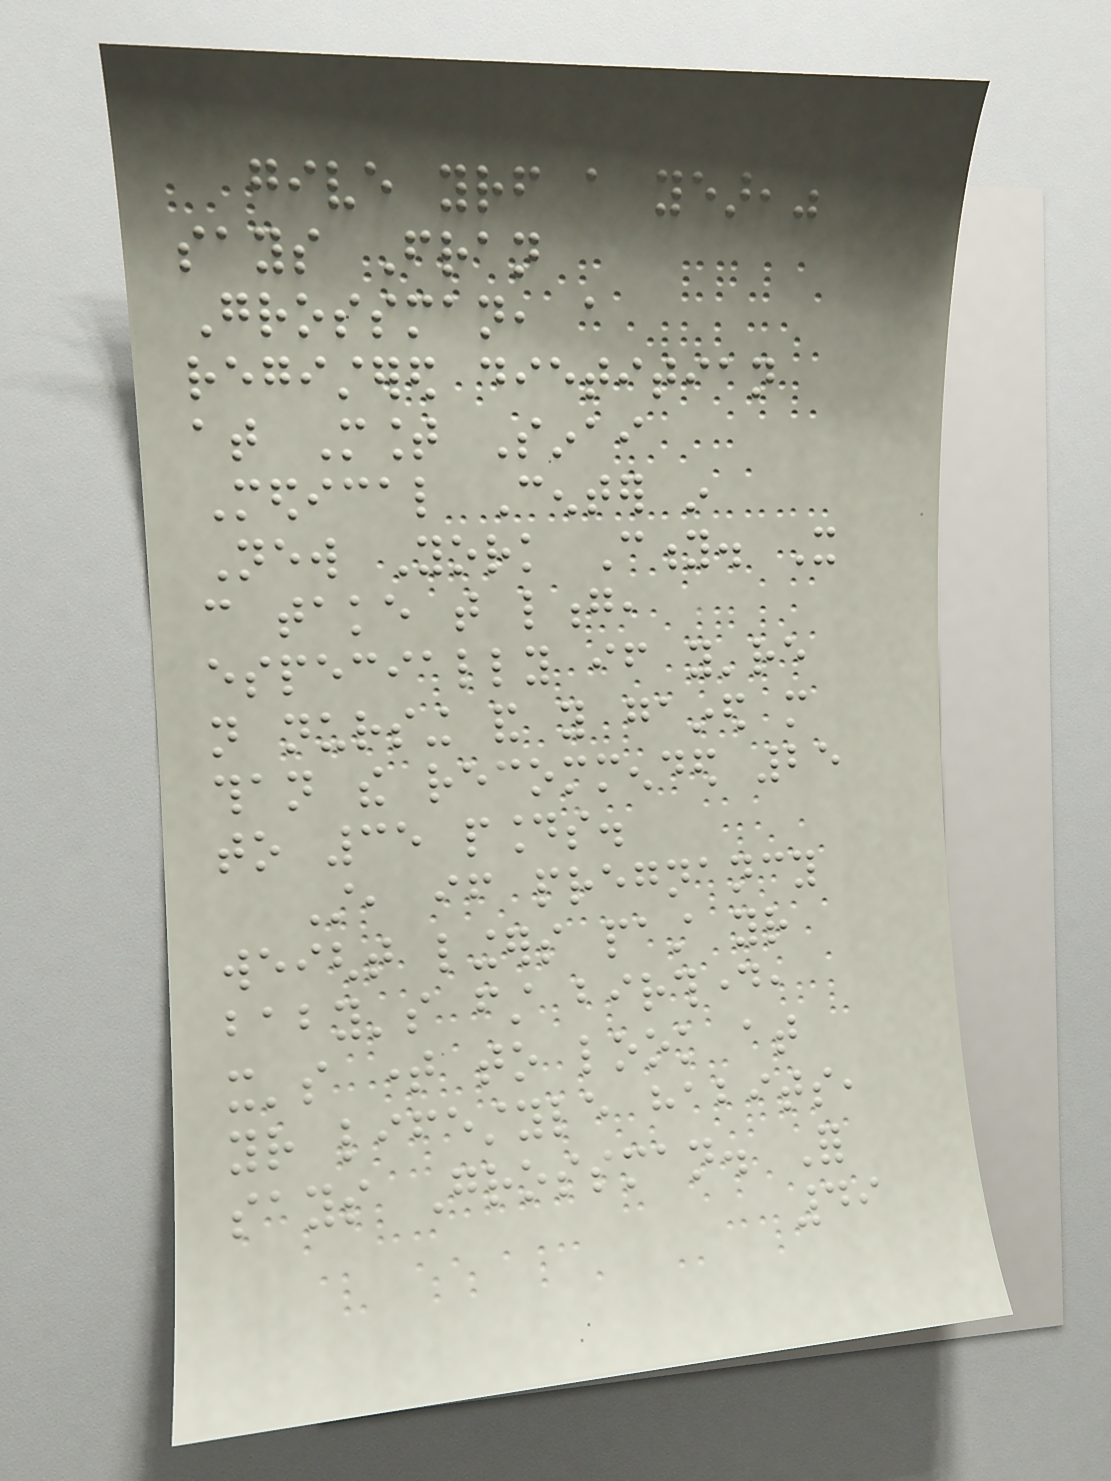give yourself a year,"
says Fran
Grossman, a
registered dietitian
at Mount Sinai
Medical Center in
New York City. It
can take that long,
especially if you're
not nursing and you gained more
than the recommended 25
to 35 pounds.
Still, if pregnancy
weight lingers past your
baby's first birthday,
it's time to look at
your lifestyle habits,
says Grossman. For
49
